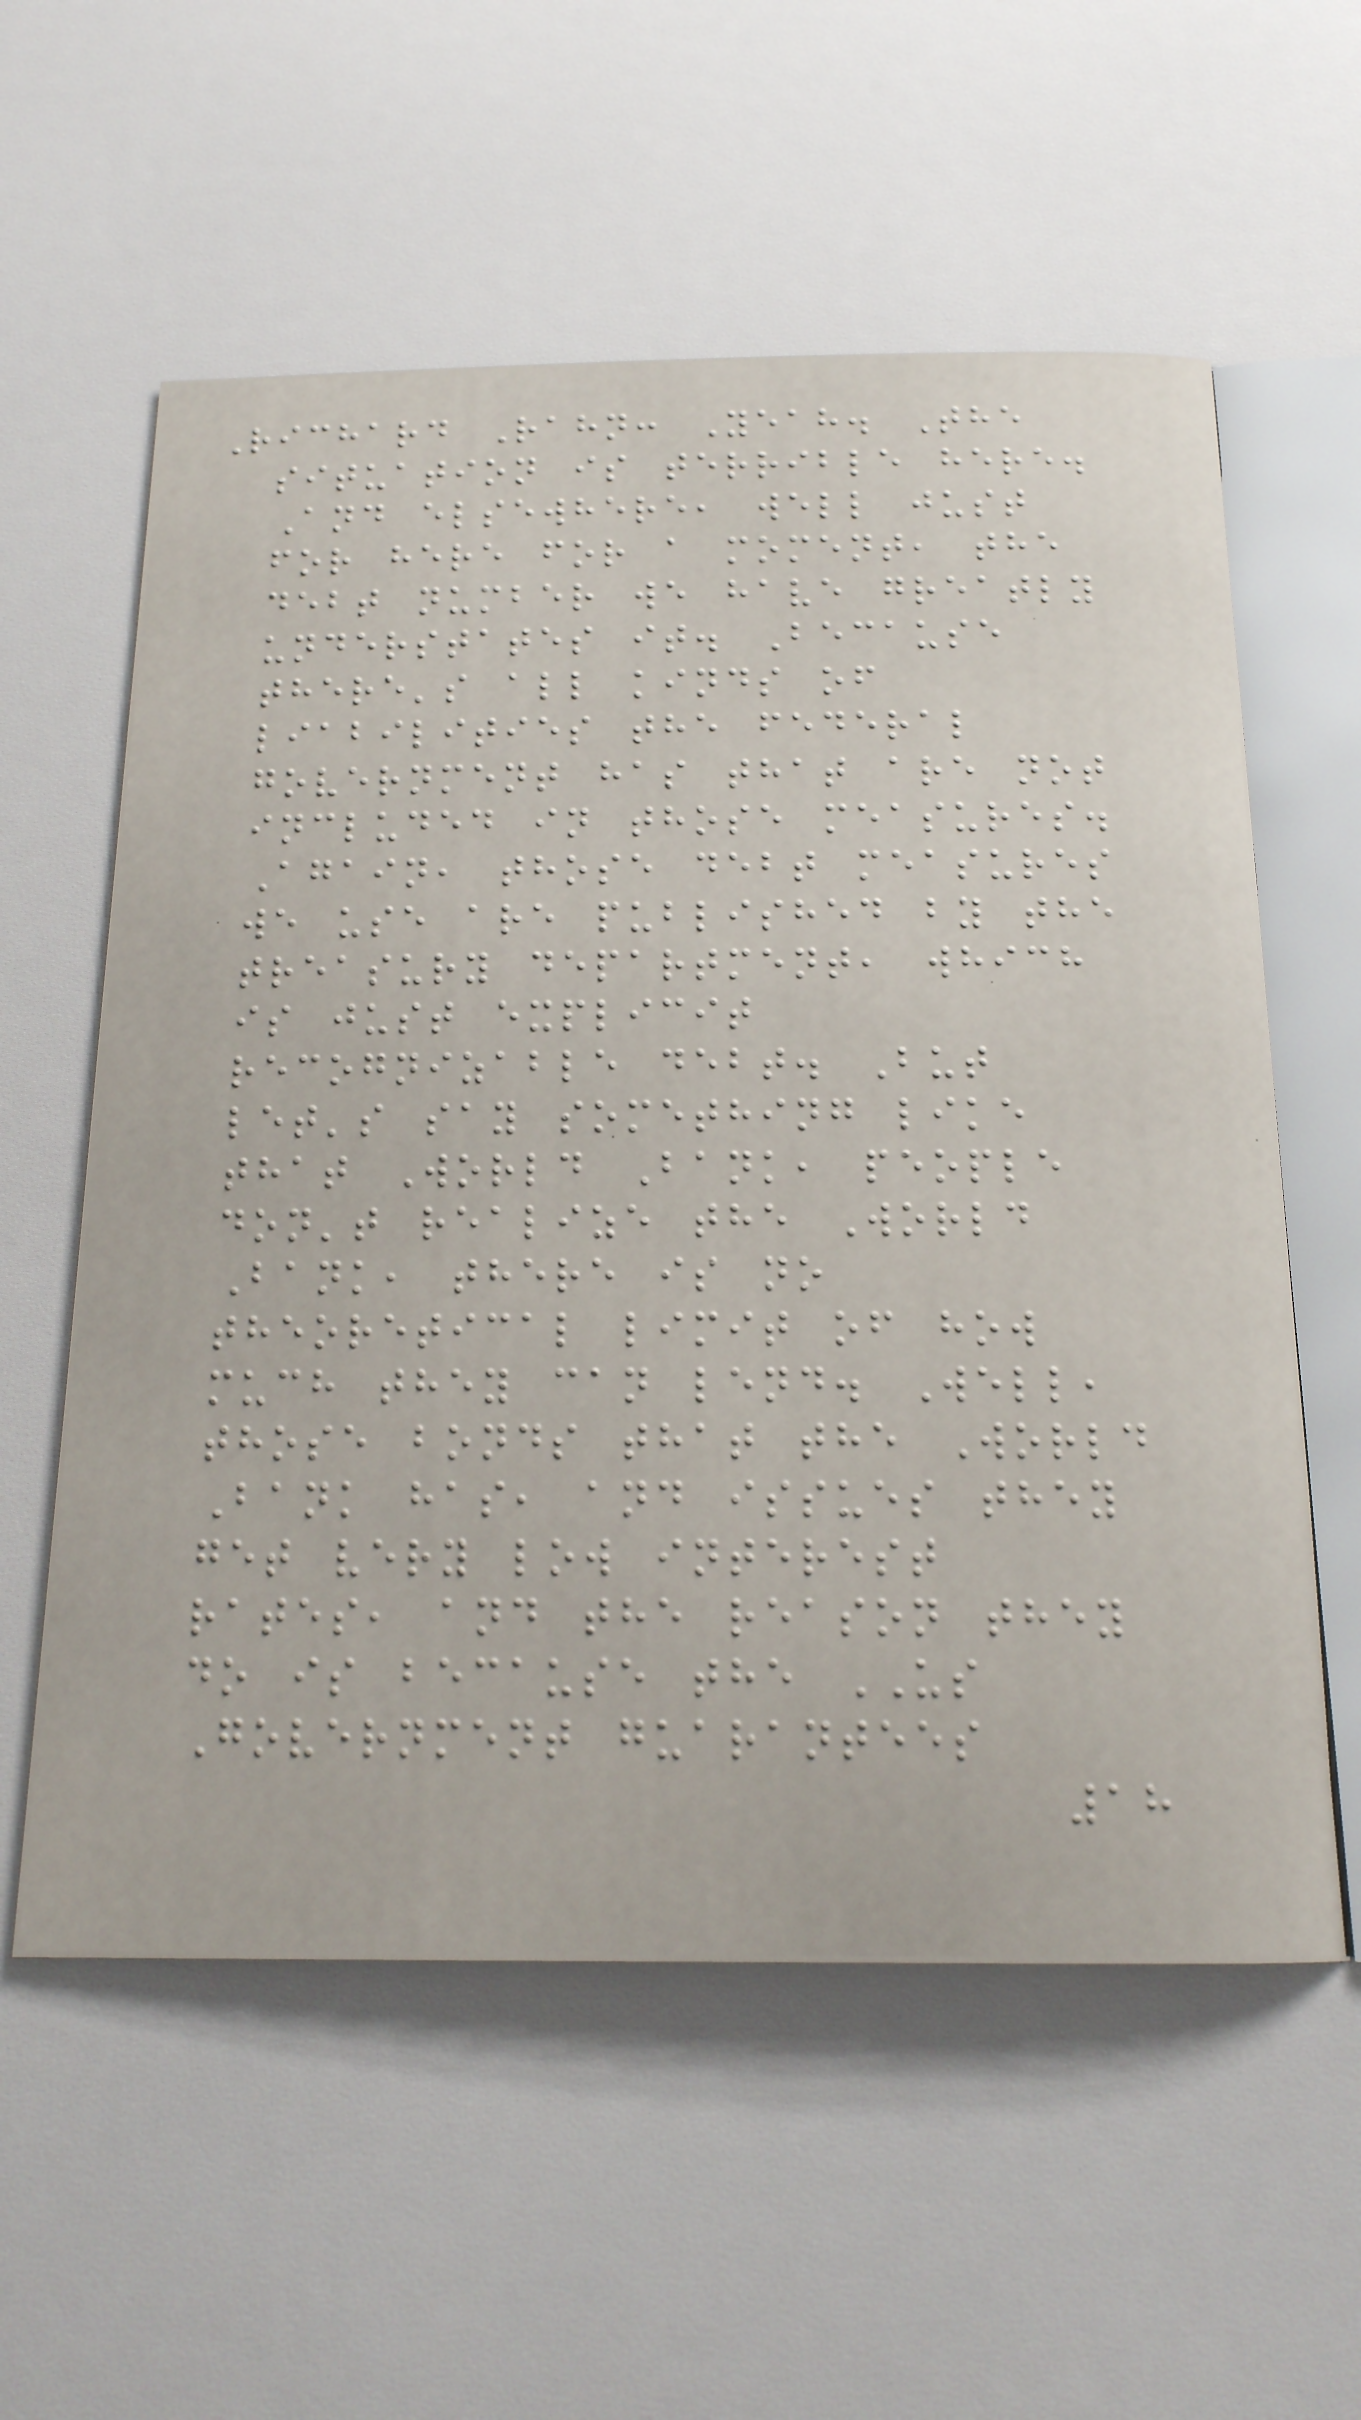Richard Rahn: Yeah. The
situation is terrible here.
And elsewhere, well just
for here for a moment, the
debt number we have greatly
understates it. Because
there's all kinds of
liabilities the federal
government has that are not
included in those measures.
Again, those debt measures
we use are published by the
treasury department, which
is just explicit
recognizable debt. But
let's say something like
that World Bank, people
don't realize the World
Bank, there is no
theoretical limit of how
much they can lend. Well,
those bonds that the World
Bank has, and issues they
get very low interest
rates, and the reason they
do is because the US
Government guarantees
18
